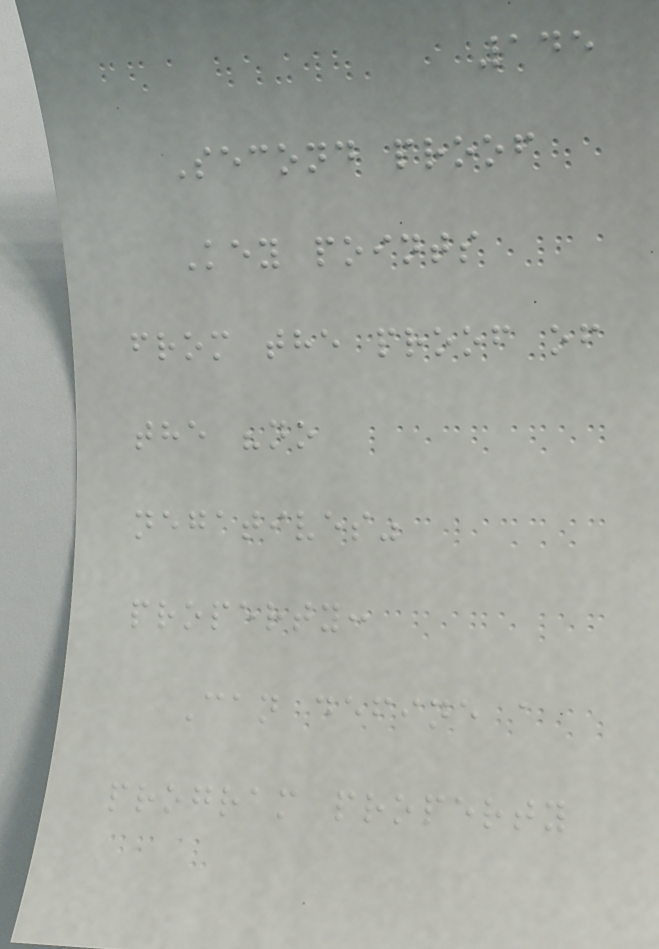145
Second proof
Key points
from the proof of
the "no
negatives"
property:
Can define a
program property
